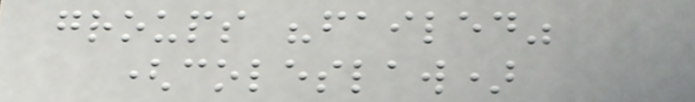groups "failed"
(coleslaw)
